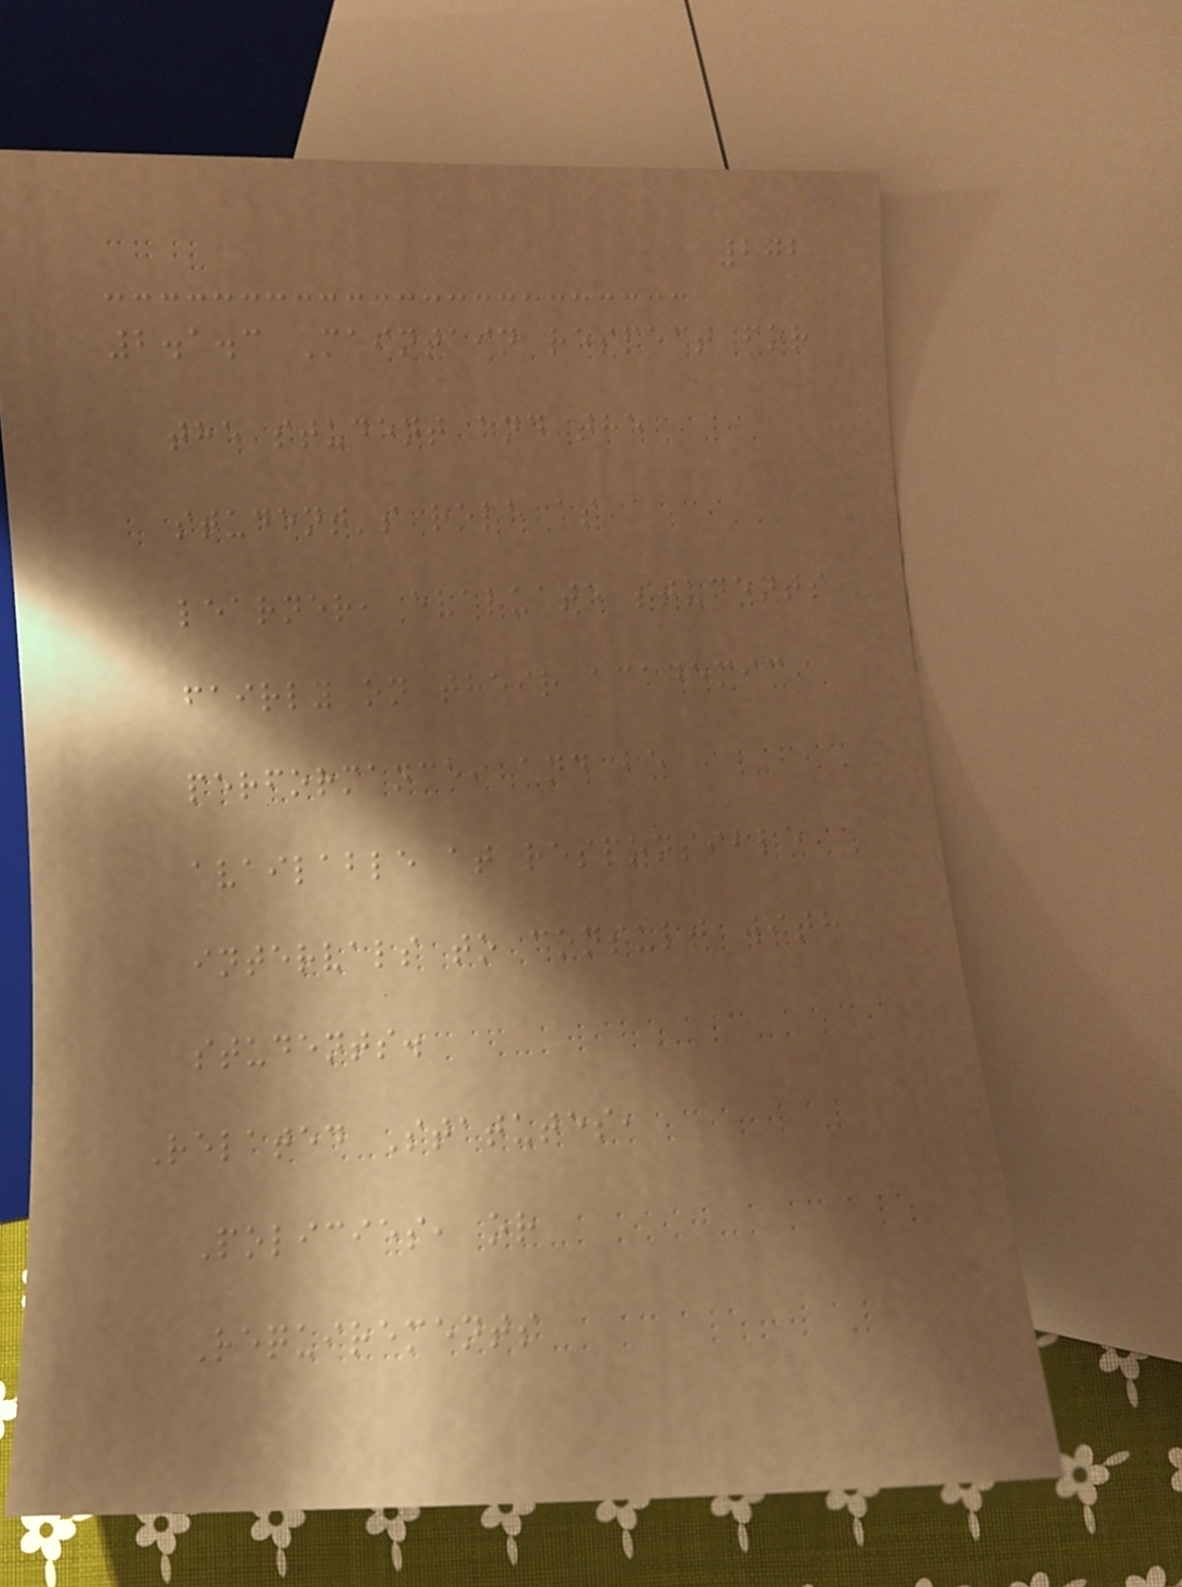272
2.1.3 Maintain respect for
the student and the
student's role as a
learner, evaluate students
fairly on their academic
performance, and be
available at responsible
intervals to consult with
students.
Related Statutes,
Policies, or
Requirements
